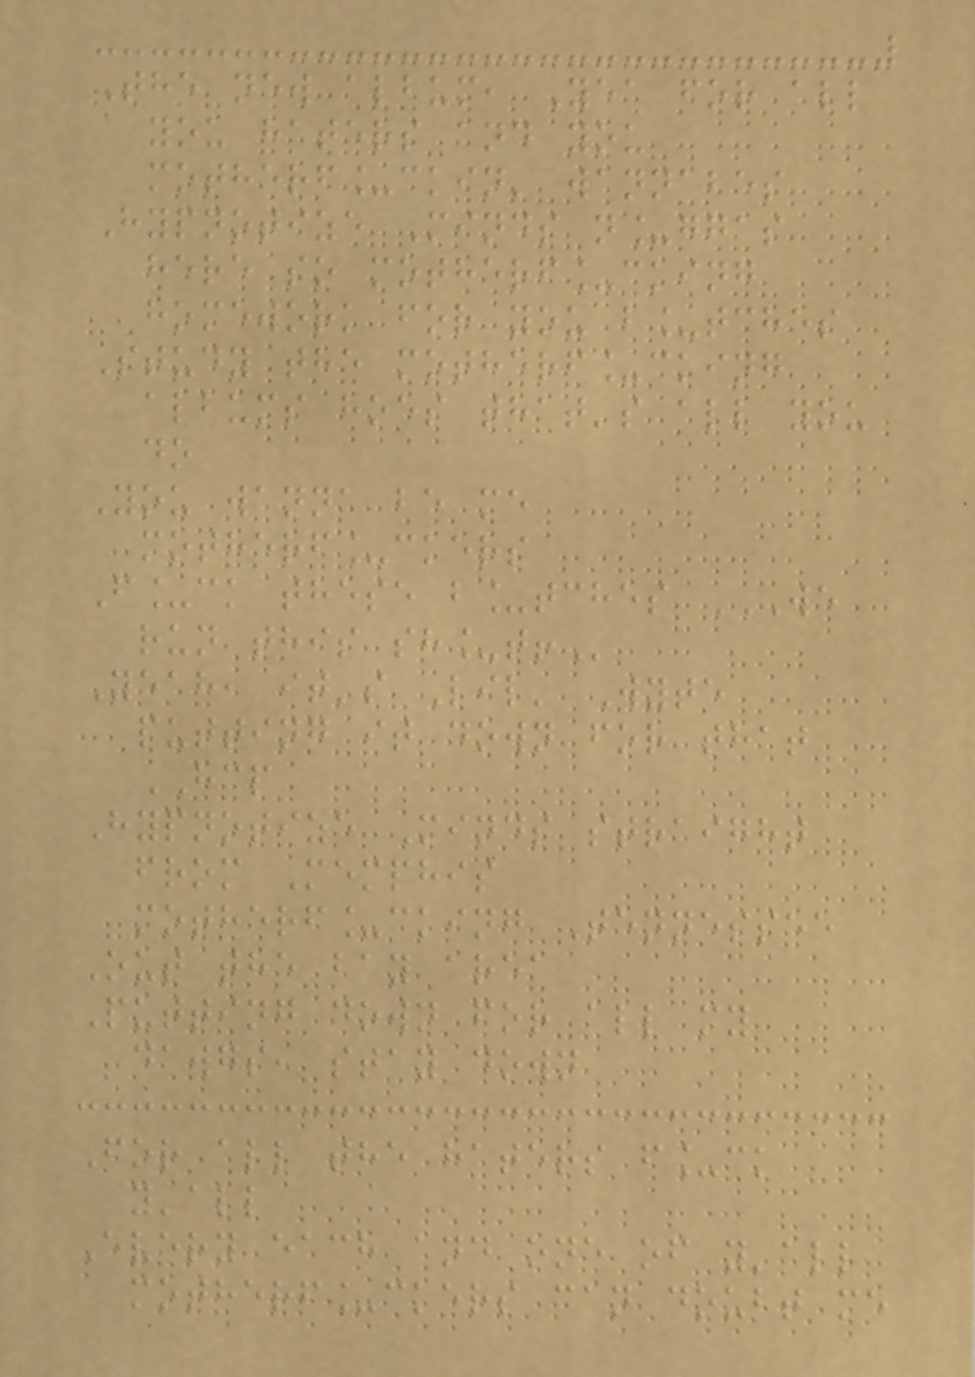The new album, Yea for all
you haters and you
motherf_ckin' wannabes
Hypnotize Minds n_ggas
here so motherf_cking
homework for you b_tches
Study the motherf_cking
albums hoes that's all you
do
You wanna be me
motherf_ckers
F_ck these b_tches WE
RUN THIS SH_T!
Yeah, it's Lil' Wyte
putting it down for that
HCP
Hypnotize Minds straight
from Memphis
motherf_cking Tennessee
Out the bay area
Putting down for all my
dawgs, stay down
For all the haters f_ck
y'all
Every each and one of y'all
motherf_ckers can doubt me
